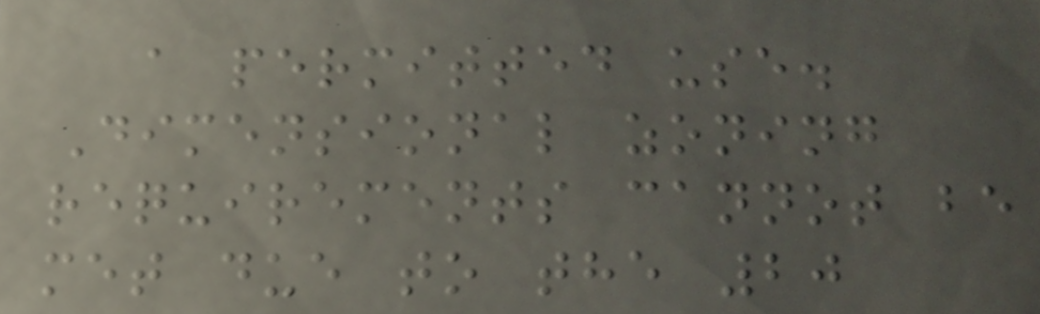a permitted use.
Dimensional zoning
requirements cannot be
met due to the 20
